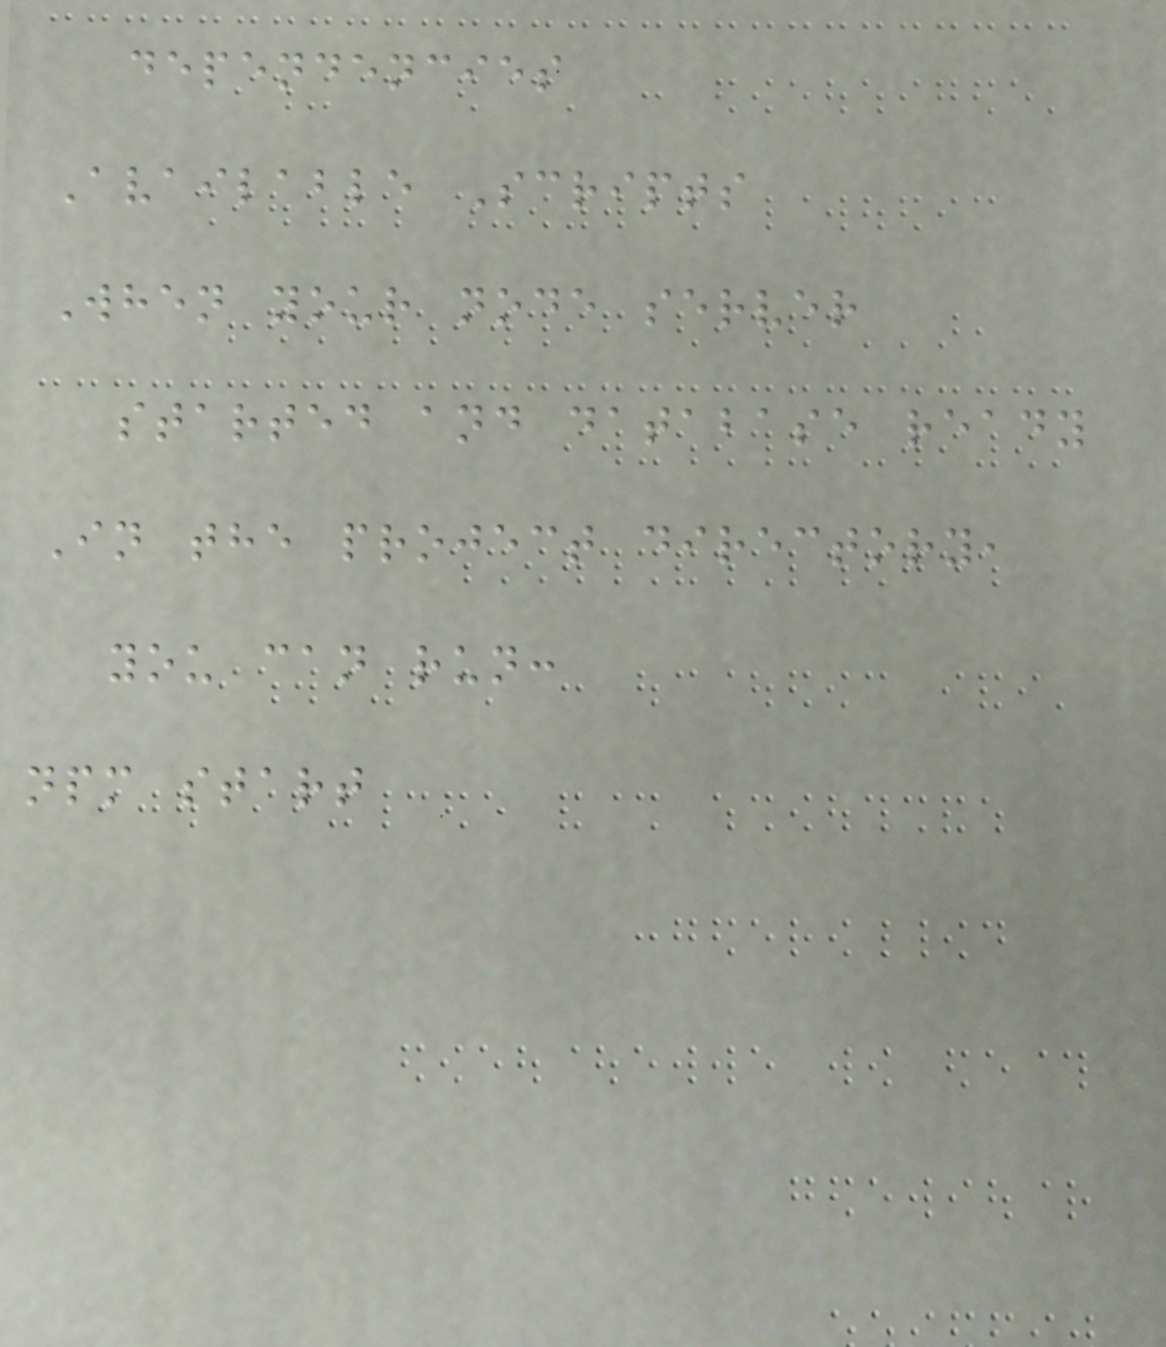dependencies
Available Scripts
When your node server
started and database ready
In the project directory,
you can run:
npm start
